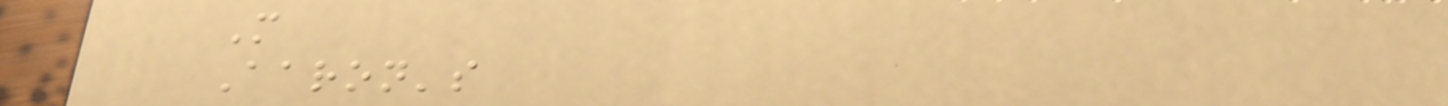M
Aaron's
